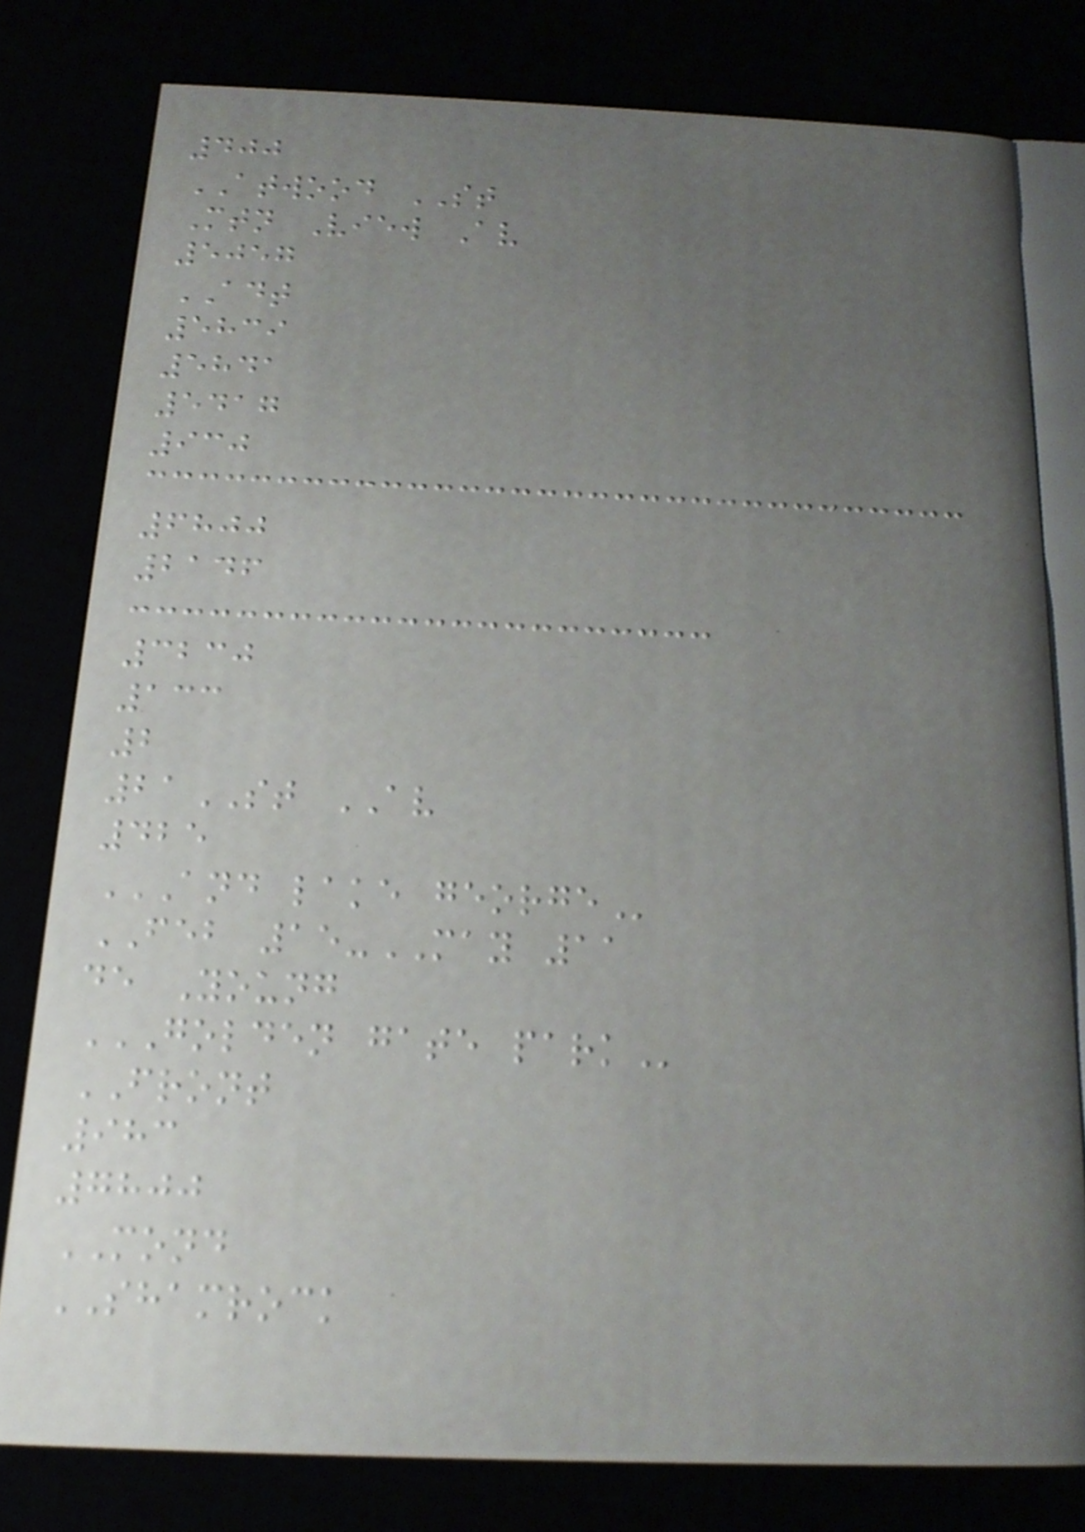400
ATWOOD ST
Mtn View Av
5057
ADT
5839
5841
5417
930
6800
2146
3230
133
2
21ST AV
425
AND LAKE GEORGE
FEB 15-MAY 11
de Young
GOLDEN GATE PARK
FRONT
983
7800
MOND
SHAMROCK
